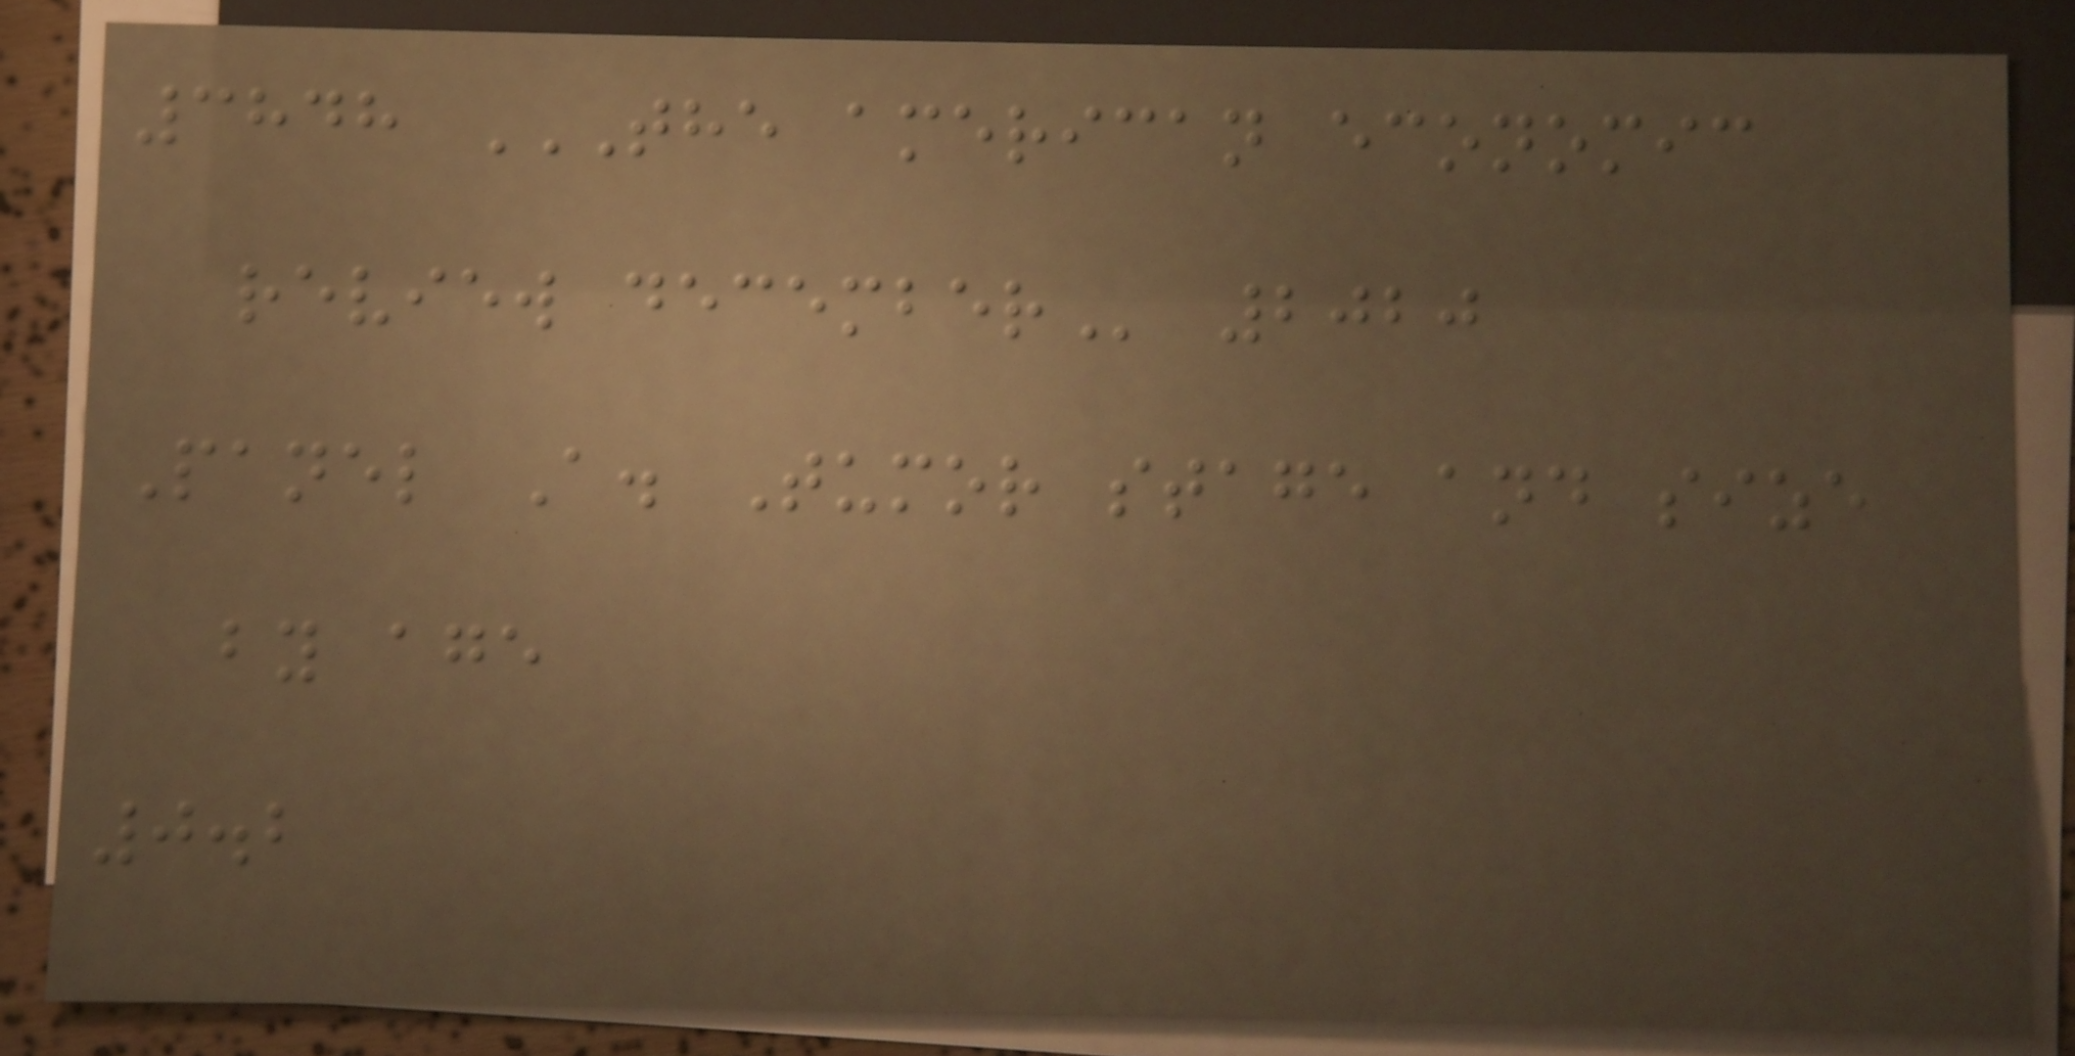3848 THE AMERICAN ECONOMIC
REVIEW DECEMBER 2020
Panel A. Tumor stage and size
by age
0.2
